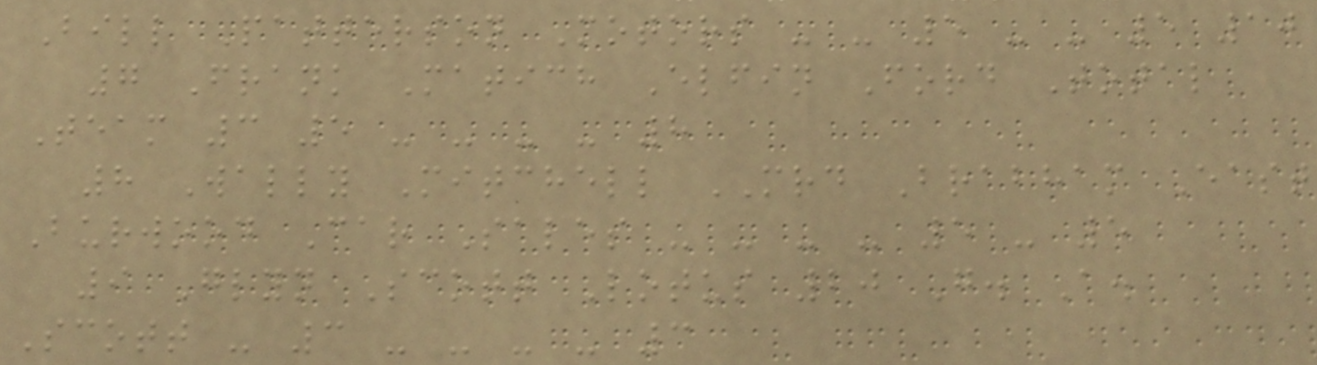Bill Patterson Motors - - 5 - - 5 10
7 Frank Matich Elfin Ford Total
Team 3 5 - - - - 8
8 Wally Mitchell MRD Brabham East
Burwood Car Sales - - - - 5 - 5
9 Glyn Scott Lotus 20 G. A.
Scott - 3 - - - - 3
